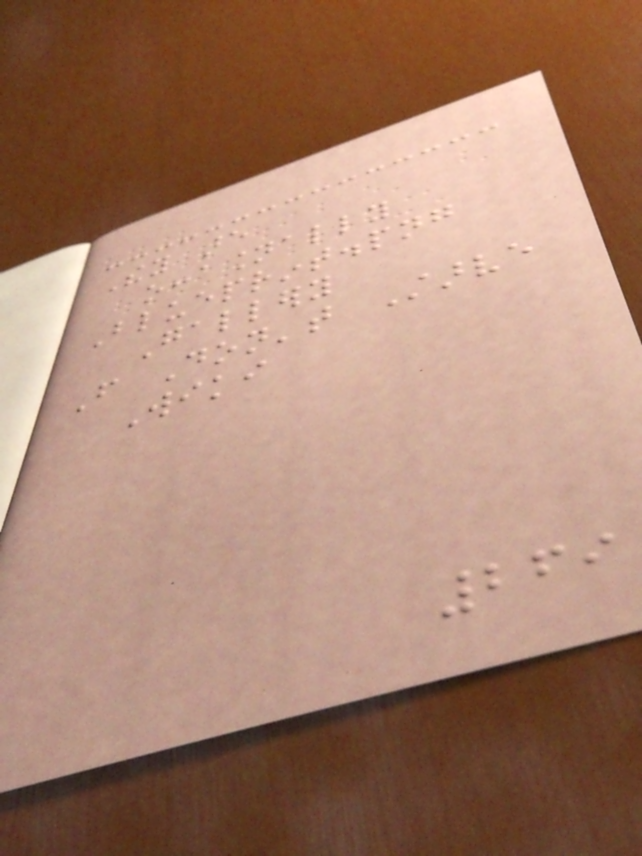They are
occasionally
Blueprint.png
Gallery
From Don't Starve
Wiki
269
